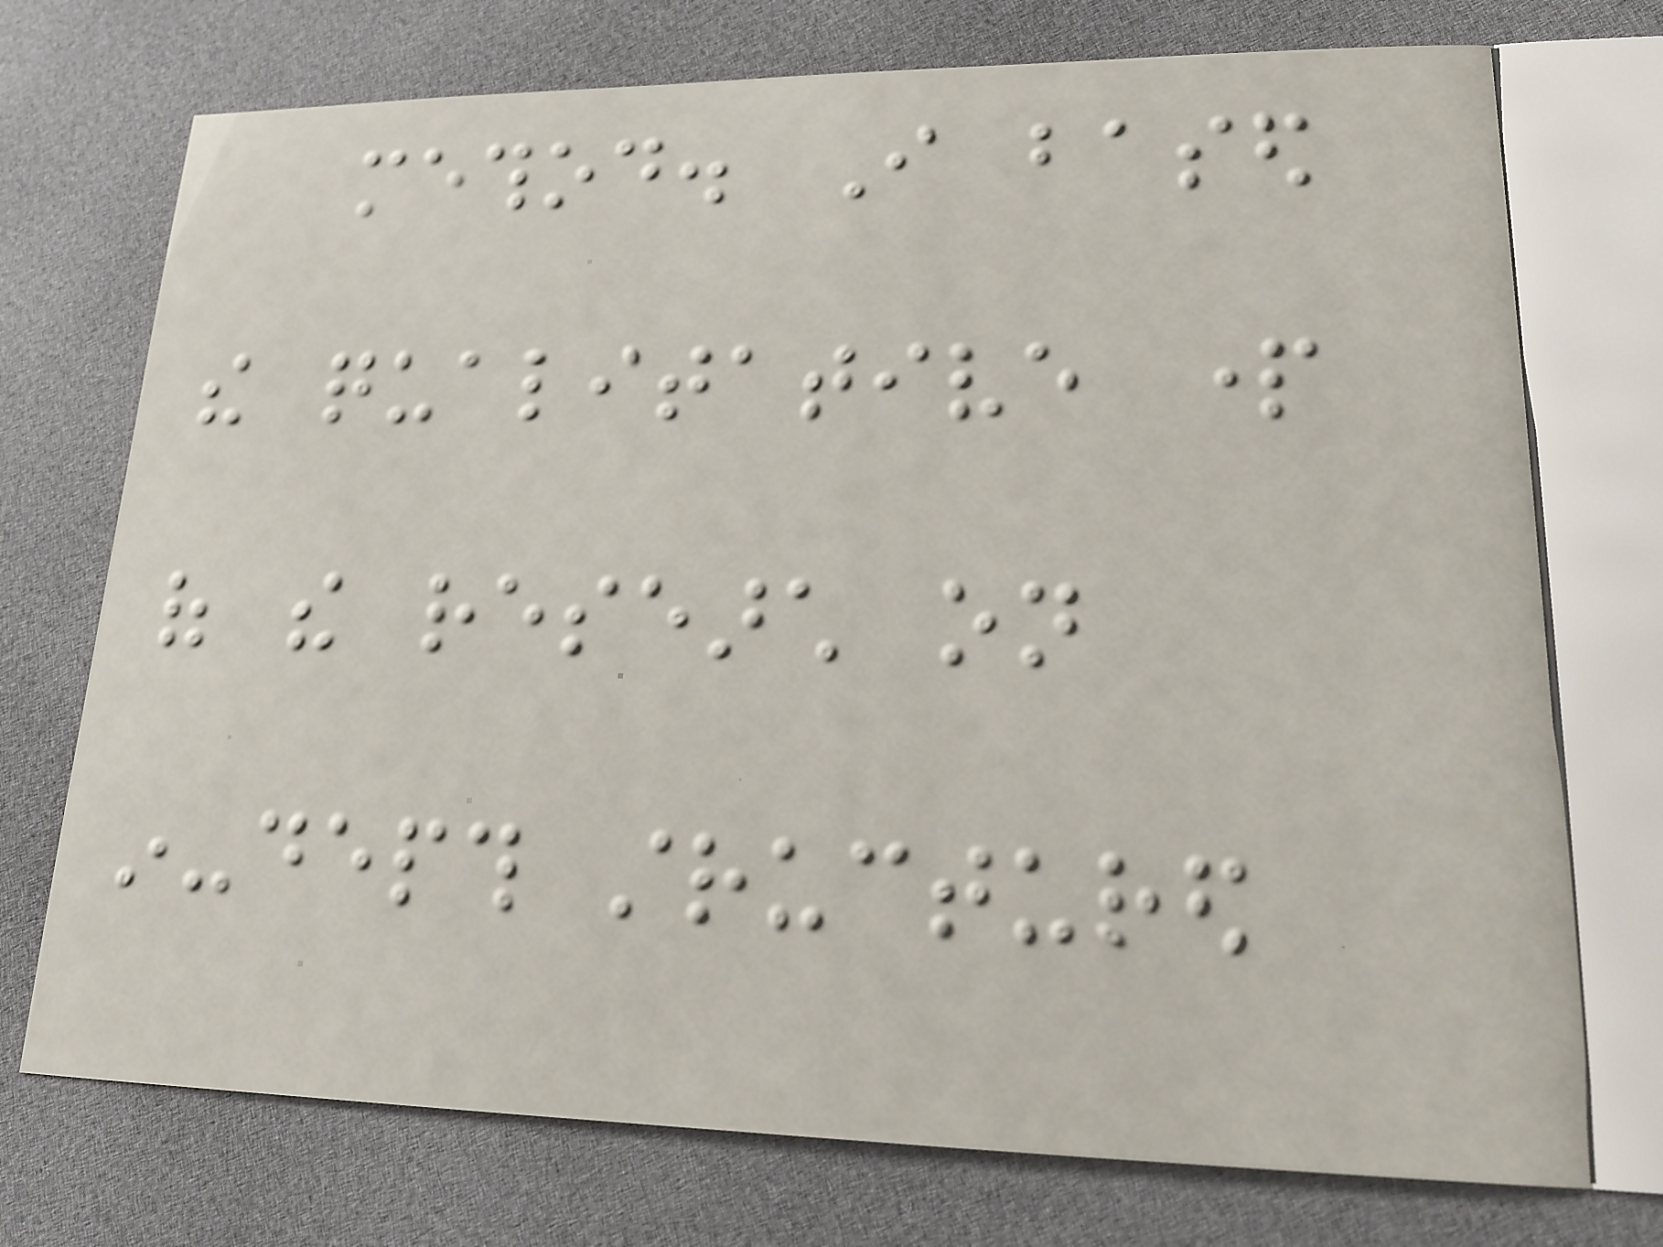method. I based
the qualitative part
of the research on
in-depth structured
